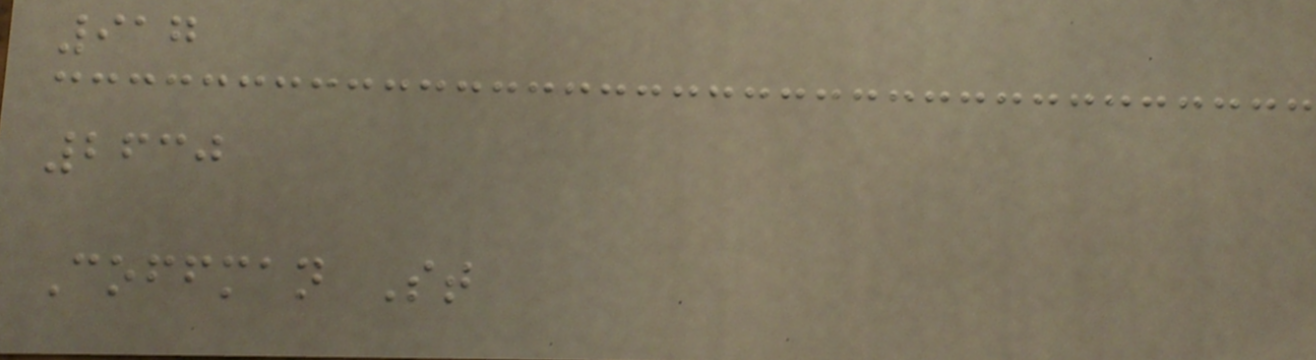917
2630
Coffman St
